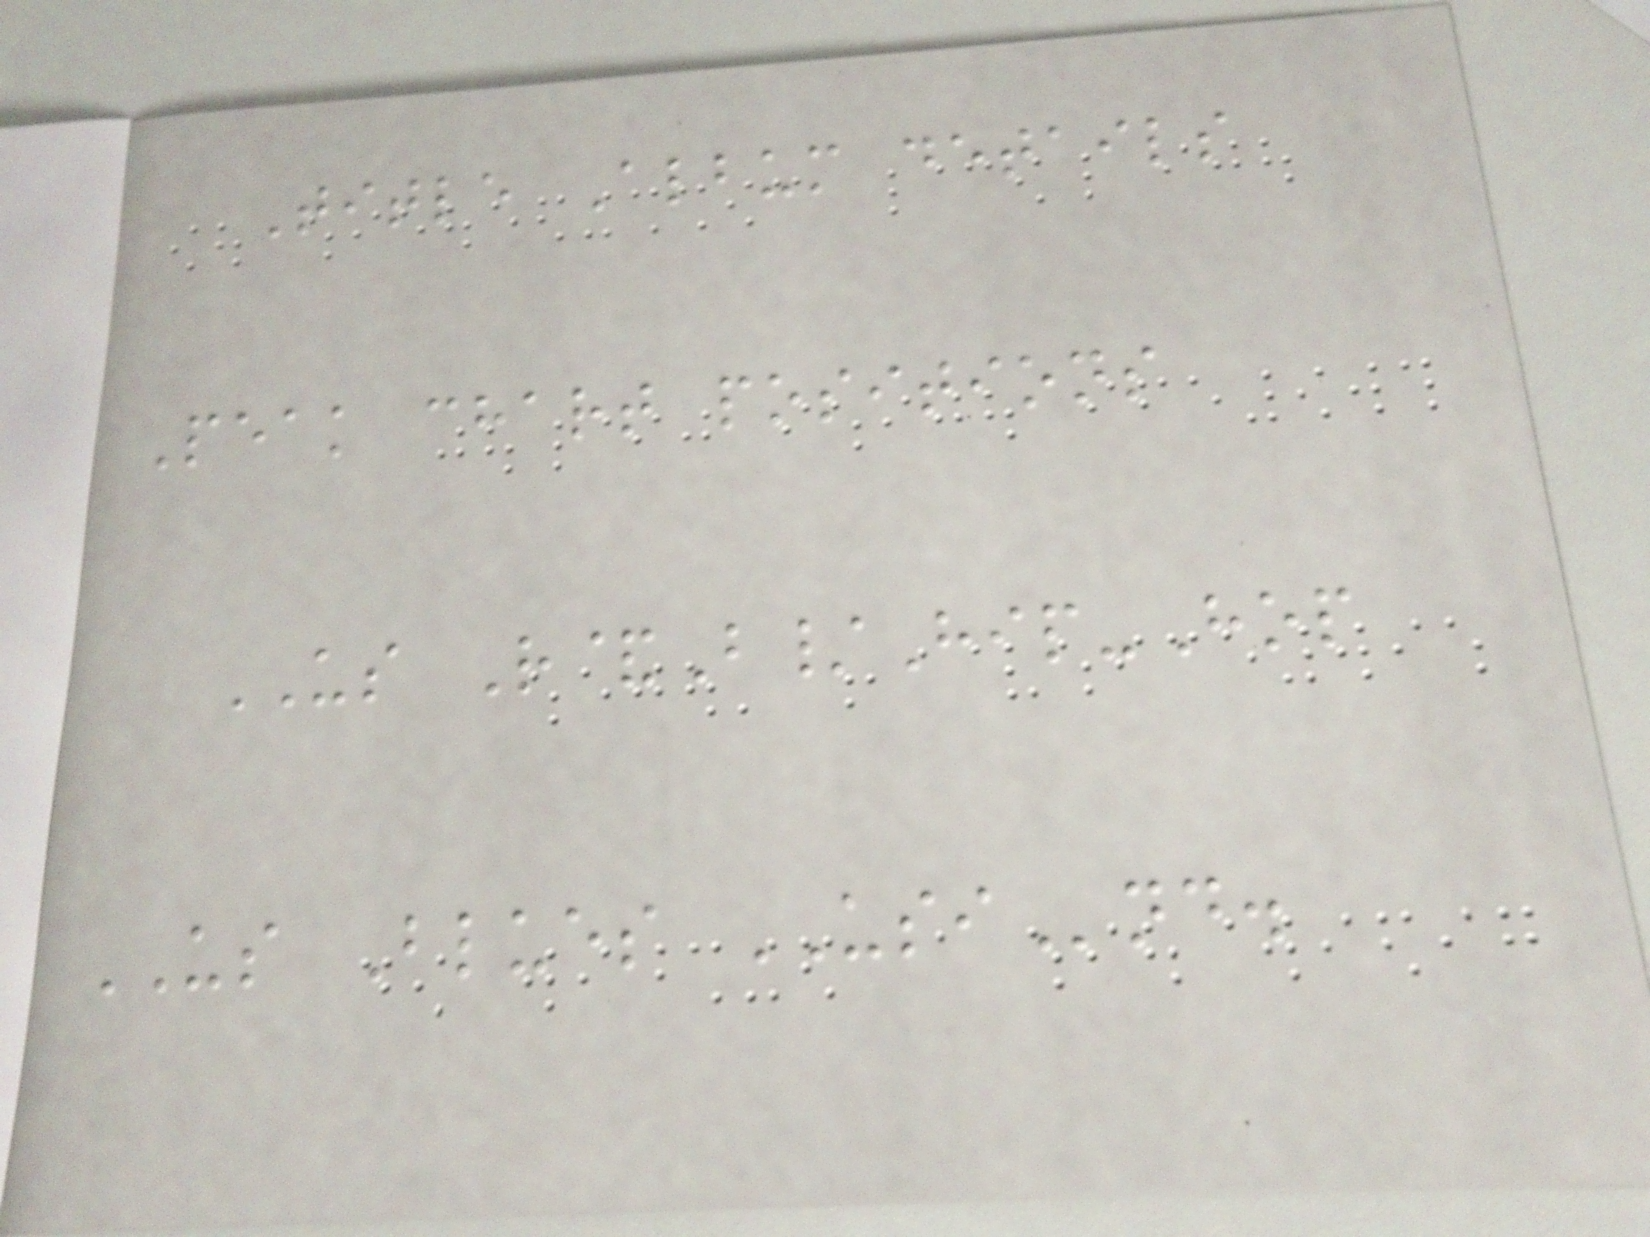Title Album details
Peak chart positions
US R&B/Hip-Hop
US Blues USInd.
